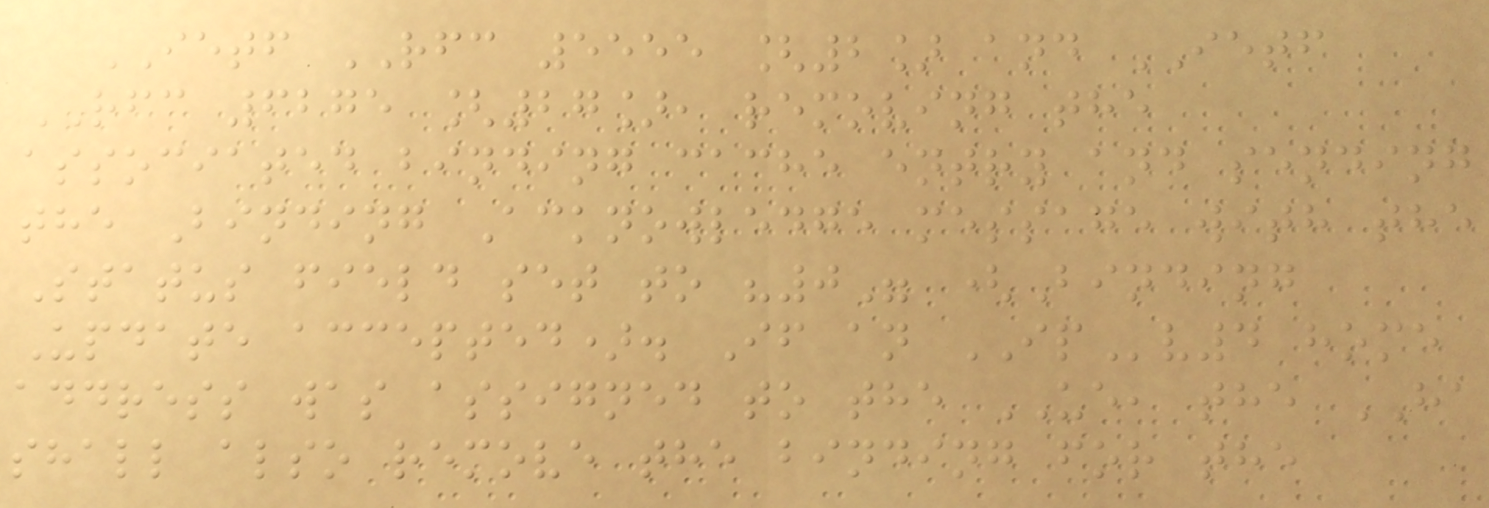IETF RFC 5555 [2] and IETF
RFC 6275 [27], removing the
associated binding cache entry and sending
the Binding Acknowledge message with the
Status field set to "0" (Binding
Update accepted). If an IPv4 home
address was assigned to the UE, the HA
shall also remove the binding for the
